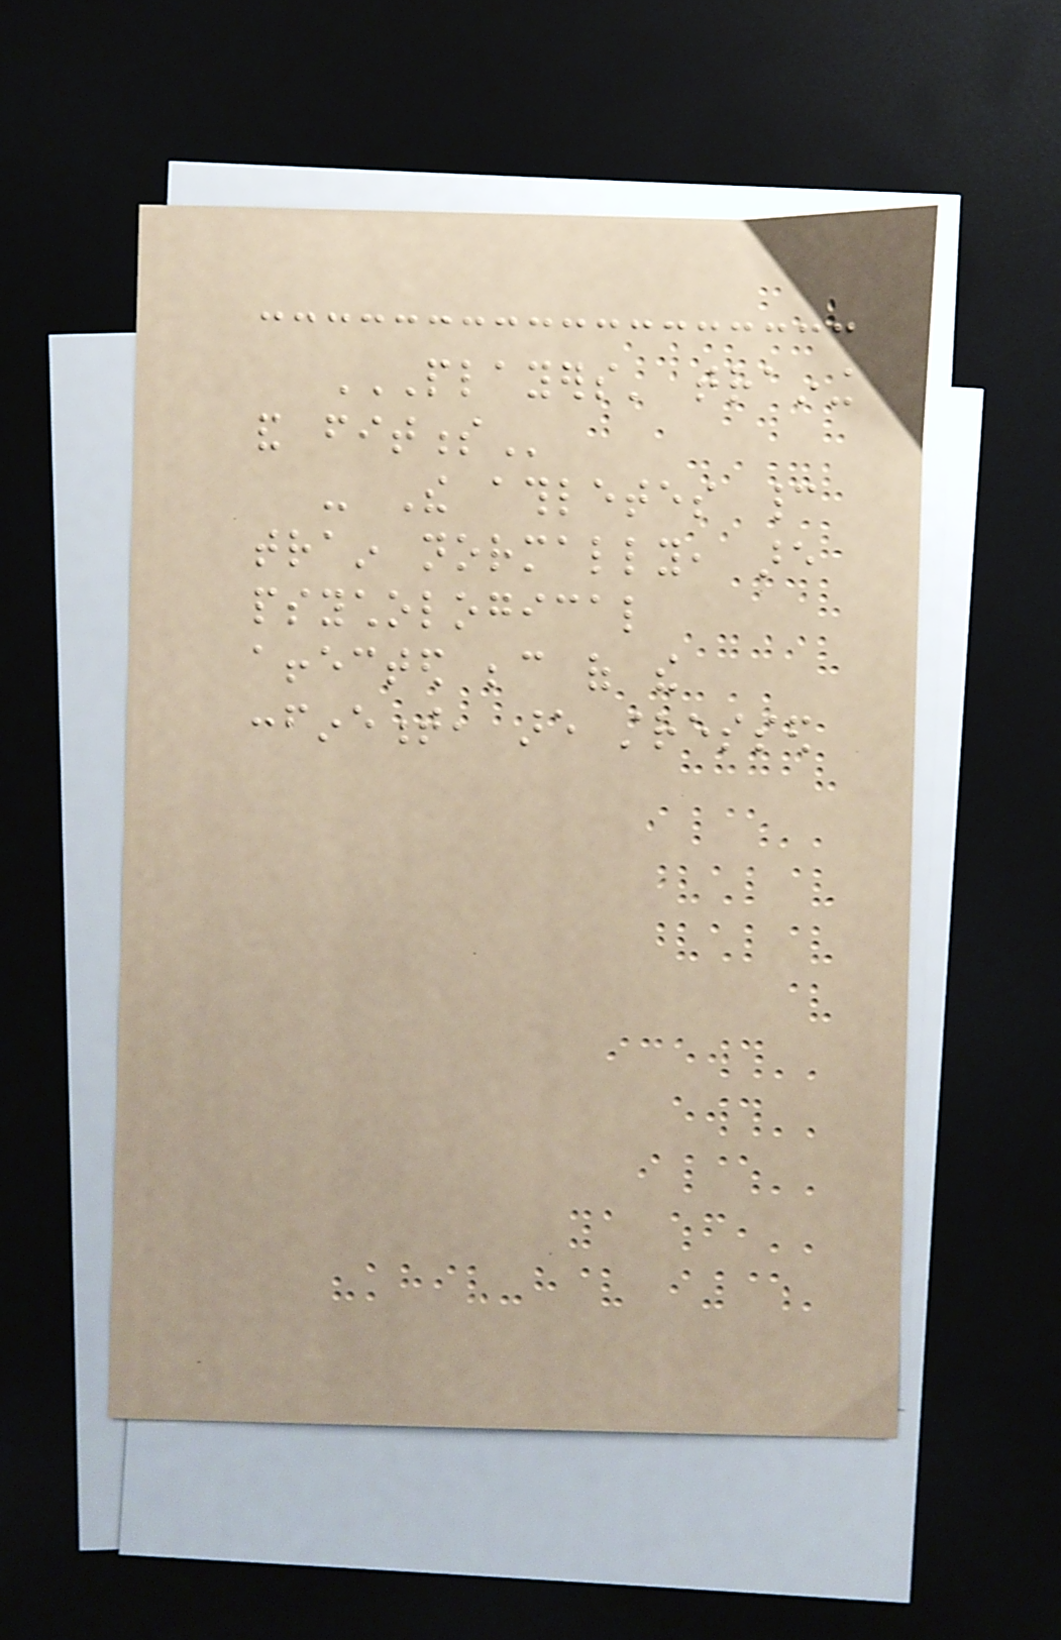PLAYERS' TRAINING
AND FITNESS
- The athletes cannot
train normally, are
psychological
affected because of the
confinement, are stressed
